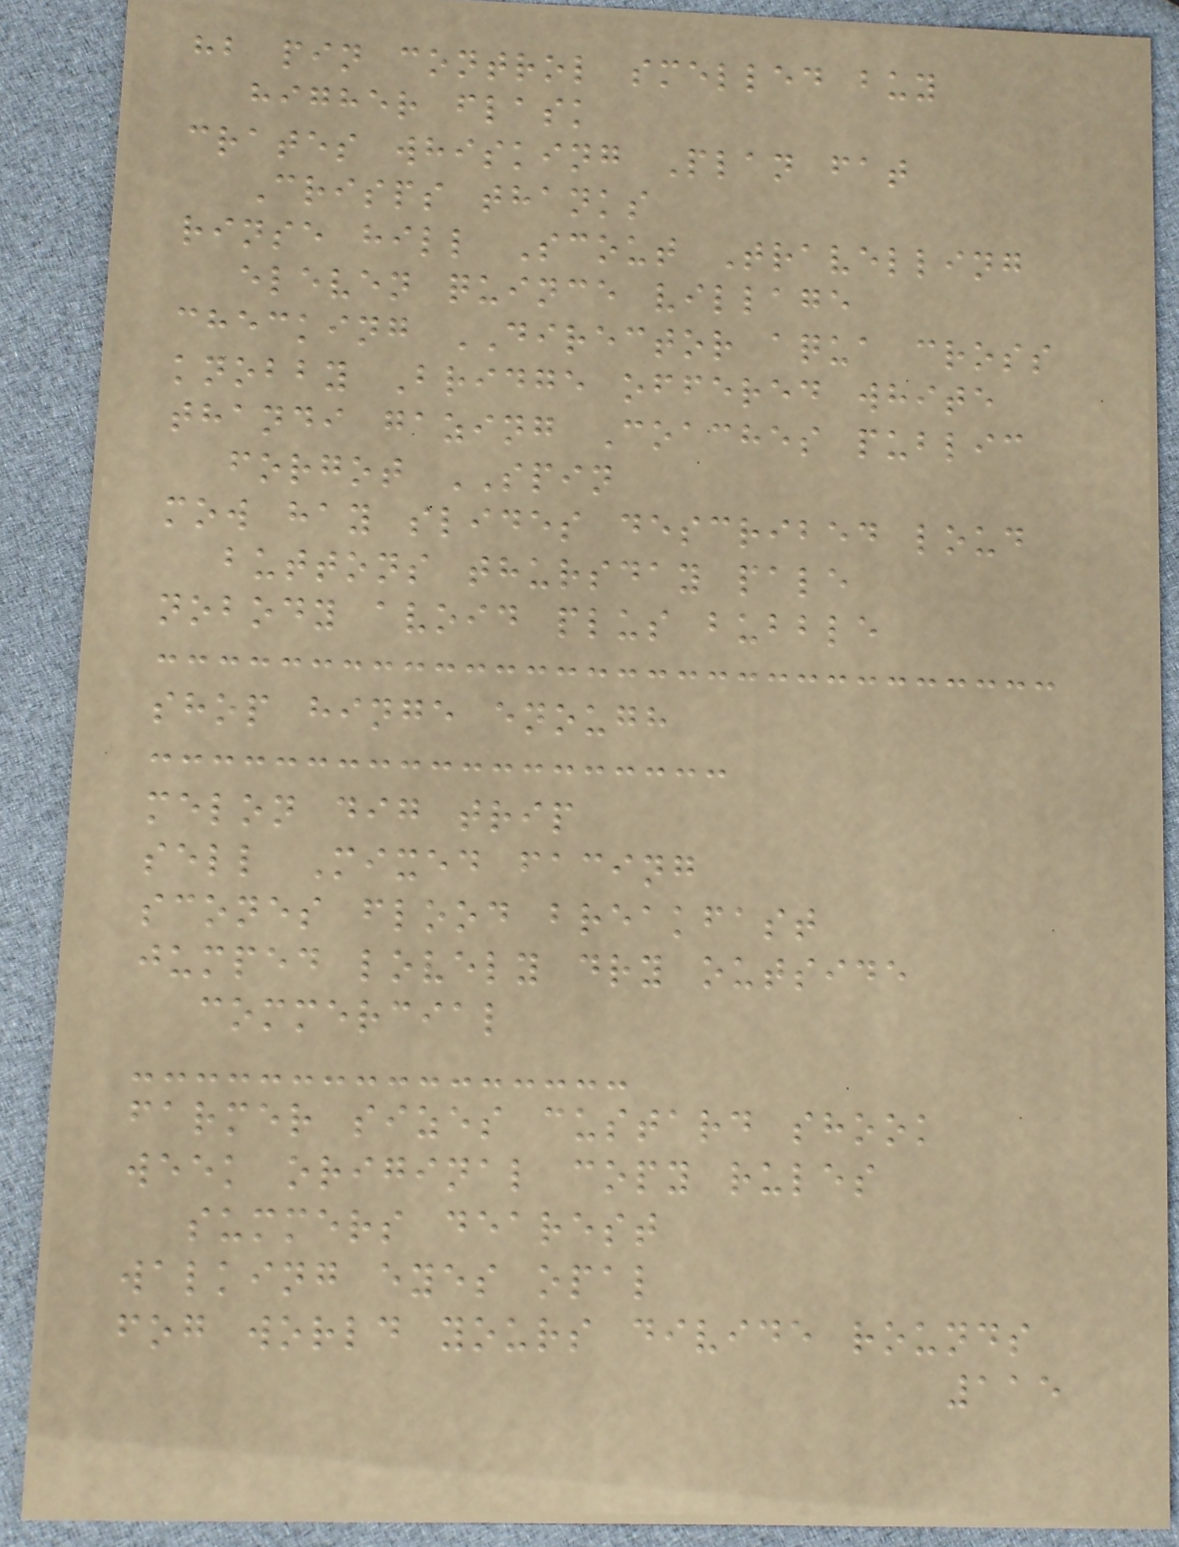hb pin control smelled buy
higher flask
crates whisking Plan fat
Crisps thanks
rinse hill Scout Travelling
eleven quince village
checking DIRECTOR aqua cross
knobby Bridge offered white
thandi gazing Coaches public
forgot SPIN
mow hay slides described loud
buttons thursday pale
nobody avoid plus bubble
shop hinge enough
melon dig trip
sell Mixed facing
scones flood breakfast
jumped lovely dry outside
commercial
farmer sizes custard shook
week original copy rules
summers dearest
walking eyes opal
fog world yours divide rounds
115
